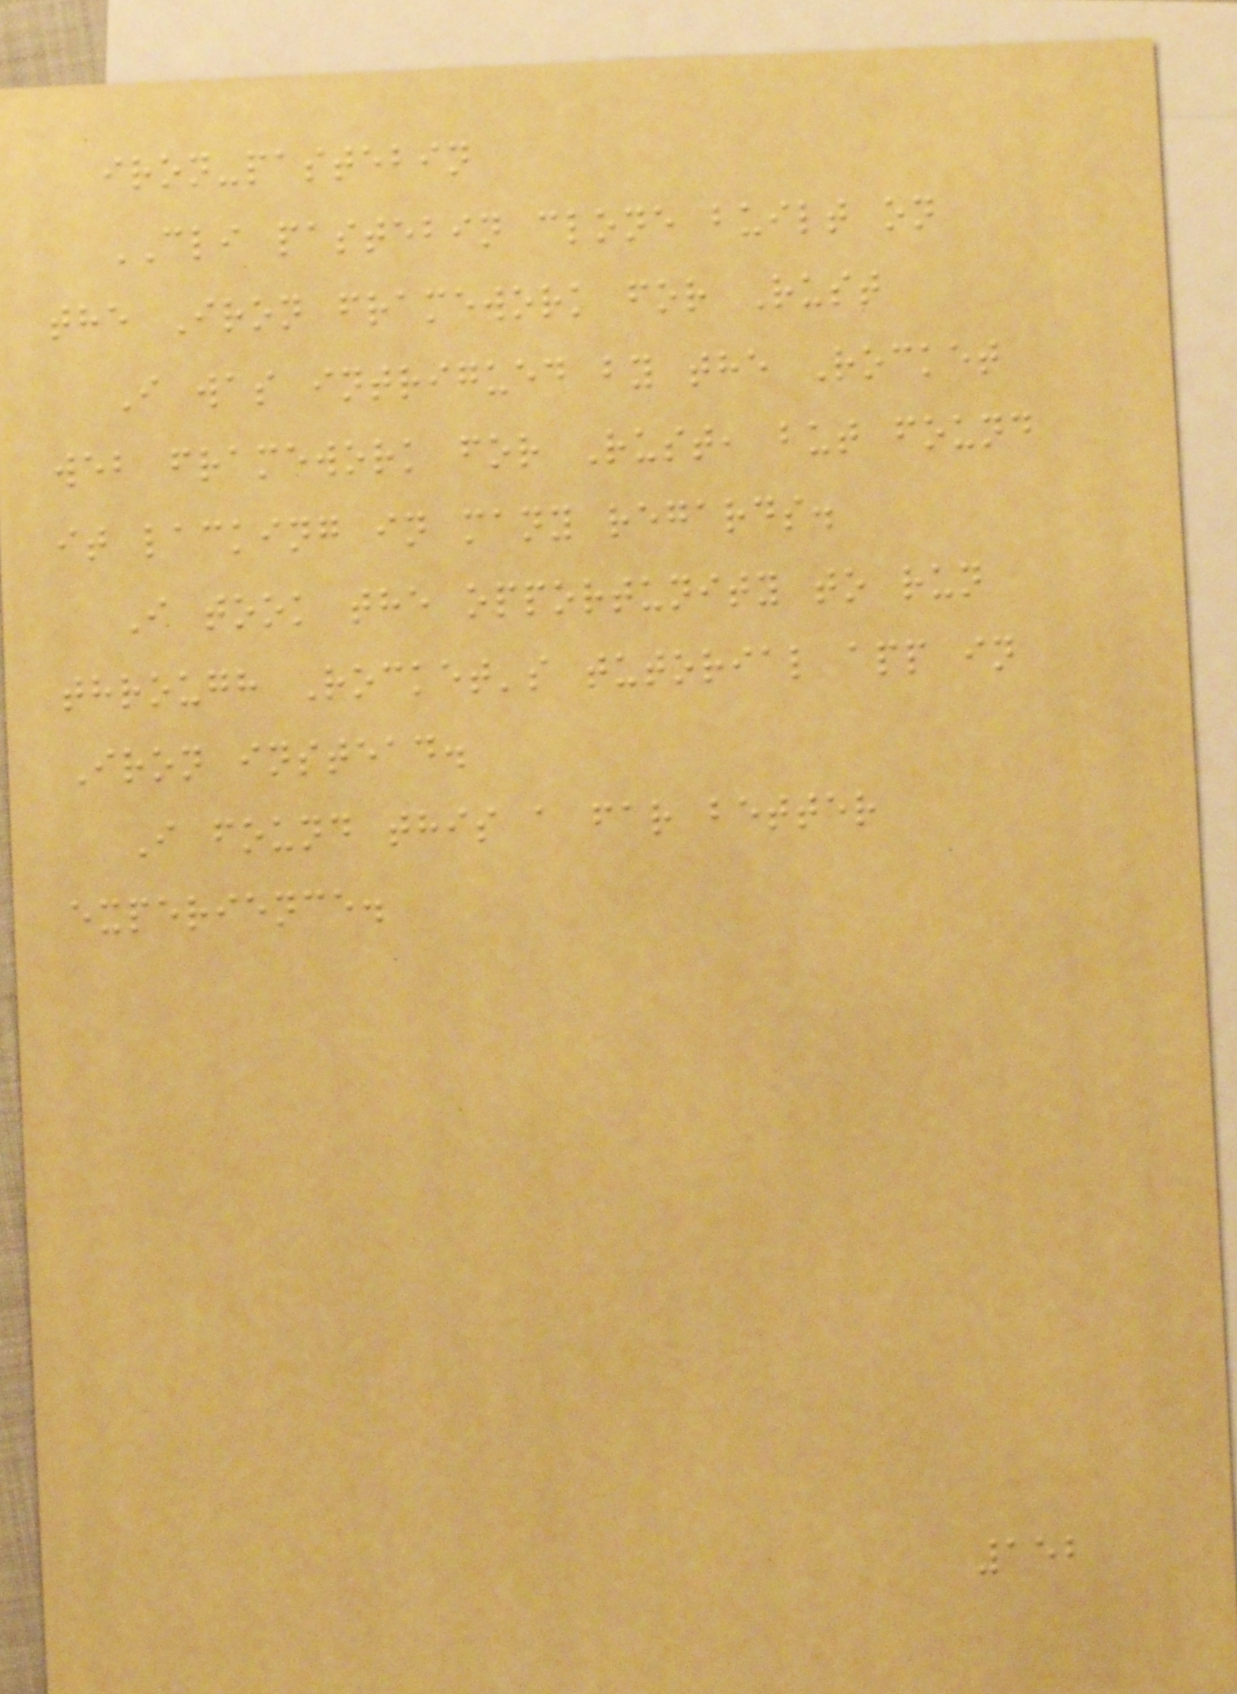iron-pastebin
CLI pastebin clone built on
the Iron framework for Rust
I was intrigued by the Rocket
web framework for Rust, but found
it lacking in many regards.
I took the opportunity to run
through Rocket's tutorial app in
Iron instead.
I found this a far better
experience.
152
